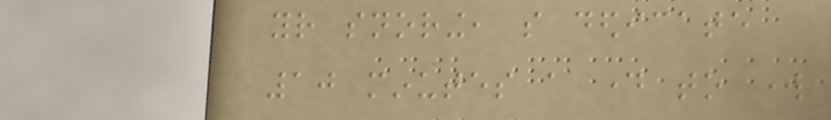your snoring, so dedicate
10 minutes a day to work
